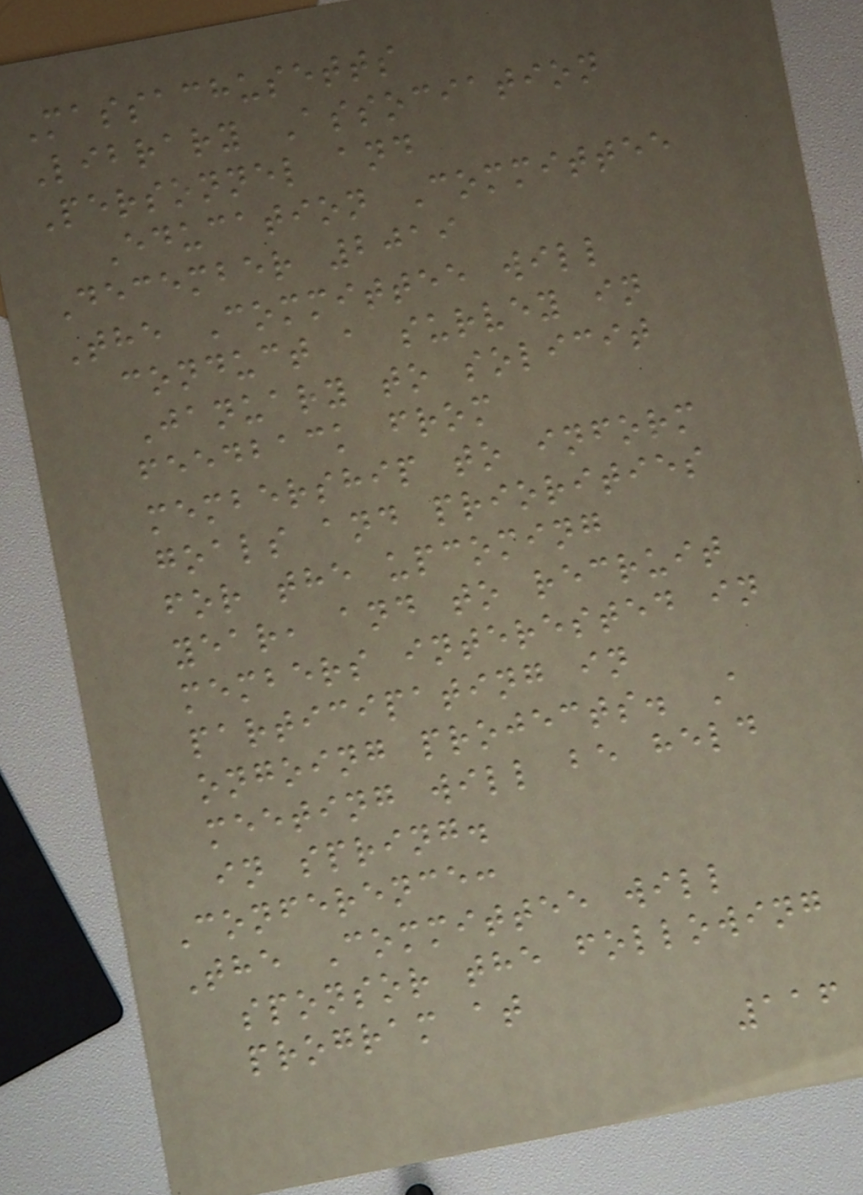Massachusetts
Library Association
Personnel and
Education Committee
December 2019
The Committee will
conduct a survey in
January to solicit
feedback from
membership to inform
goals and priorities
for the upcoming
year, and to recruit
members interested in
participating in
ongoing projects. A
meeting will be held
in spring.
Conference:
The Committee will
sponsor the following
program at
116
